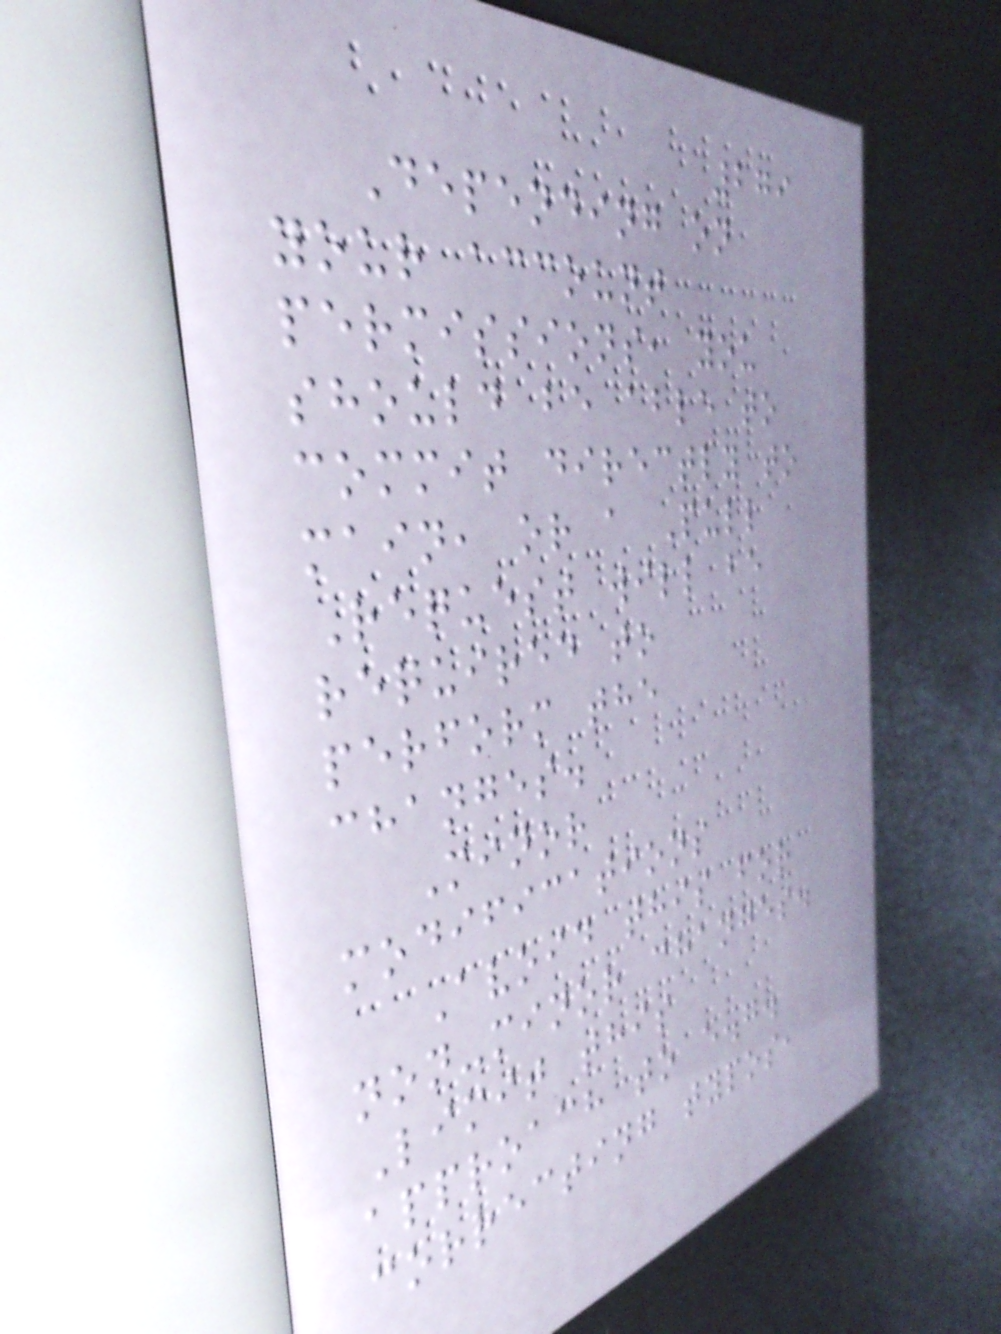279
Depending on
your account
permissions, you
should be able to
commit directly to
main, or a Pull
Request will be
required to
perform the
changes.
Minor
modifications
Avoid this for
non-minor changes.
Limit this
approach to e.g.
correcting typos,
